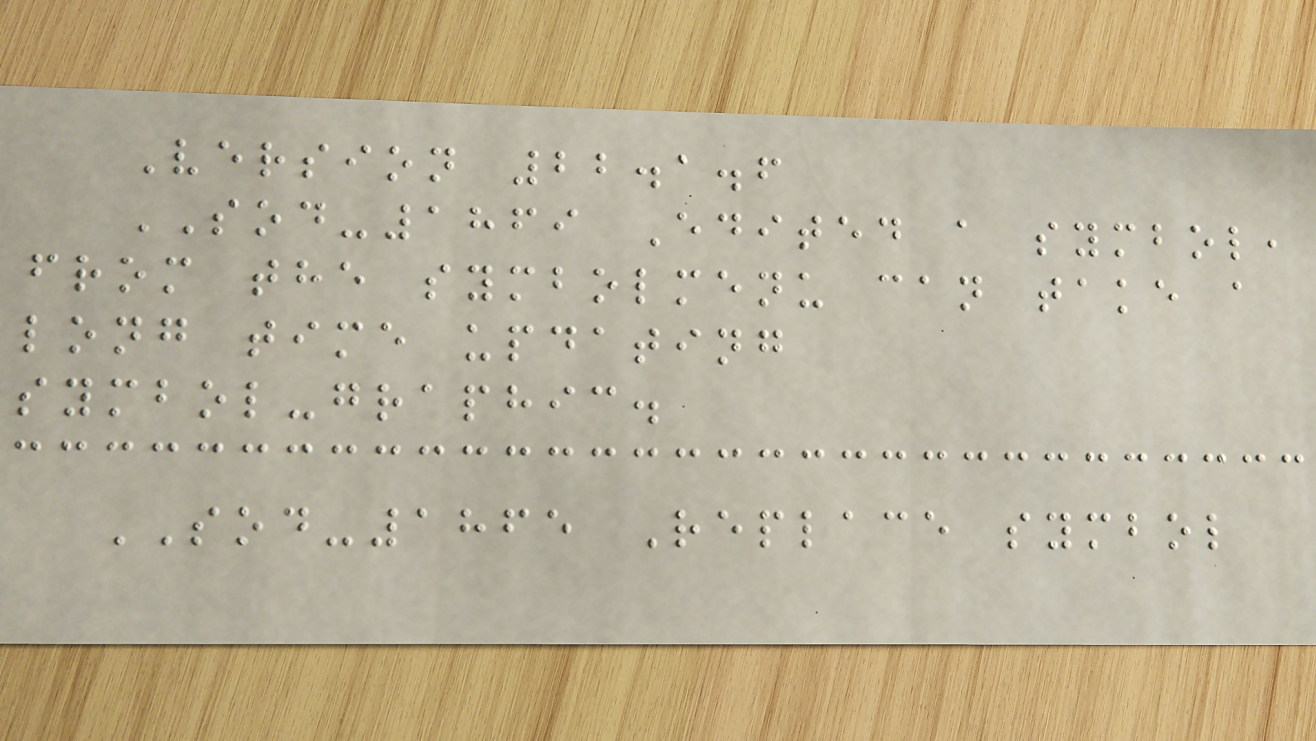Version 22.1.6
SOD-1869 Edited a symbol,
from the symbolmenu can take a
long time updating
symbol-graphic.
SOD-1865 Replace symbol
